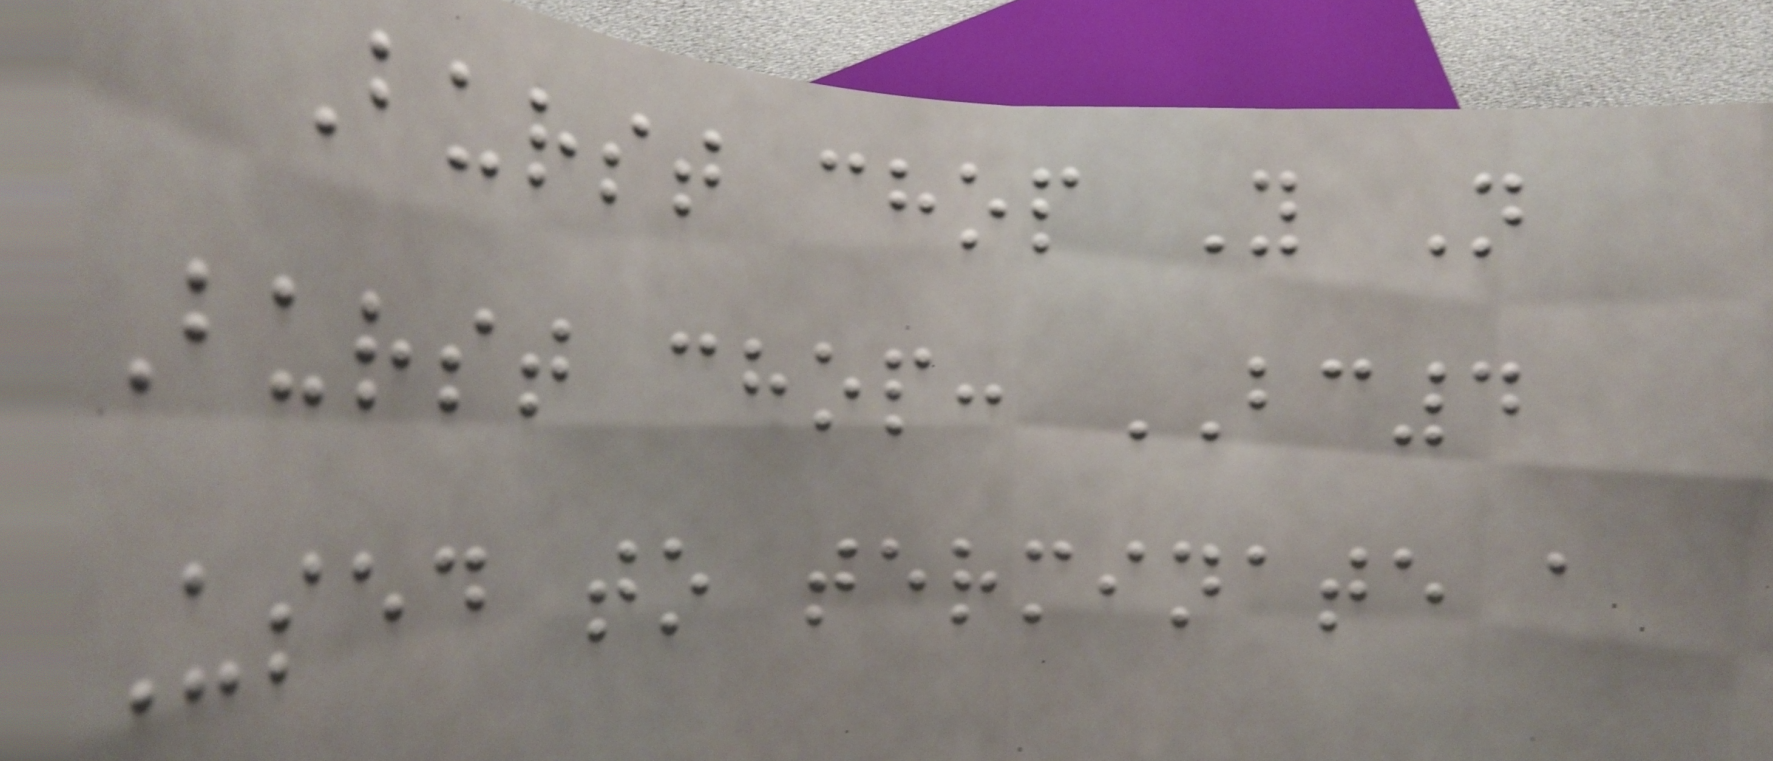Burst chop Y N
Burst chop: BC4
Used to terminate a
